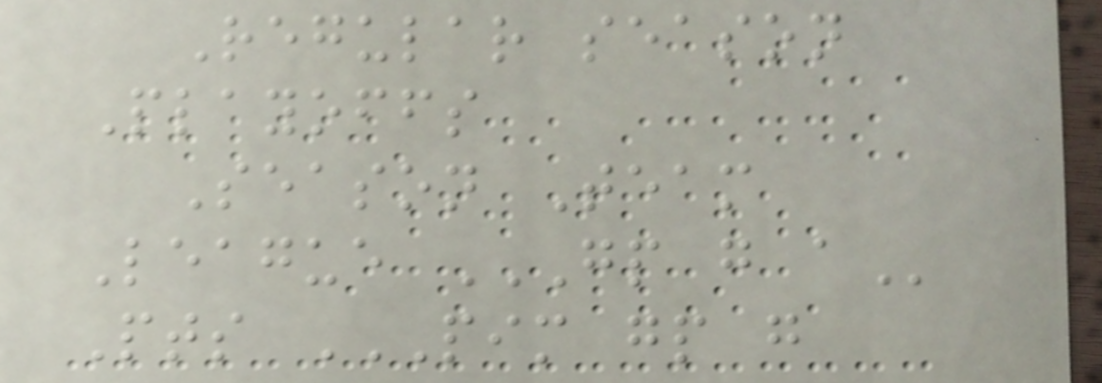Regular season
Playoffs
Season Team
League GP G A
Pts PIM GP G
